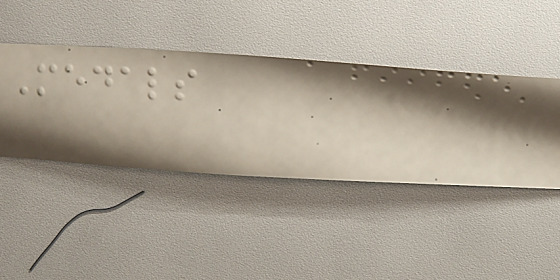Medals
